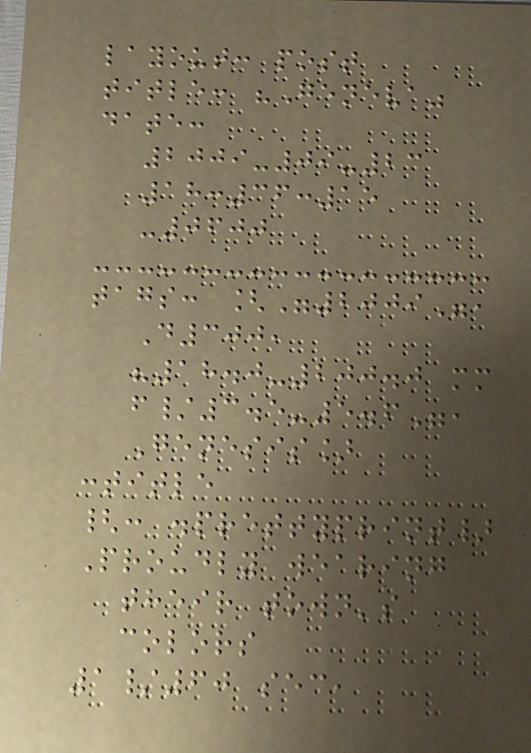layout: post
title: "Geneva"
date:
2009-09-23
18:36:15
-0600
tags: ["2009",
D300,
"18.0-200.0 mm
f/3.5-5.6",
Genesis]
:title
{: .prettyprint}
Proudly wearing
their town's
colors
1/60 sec,
